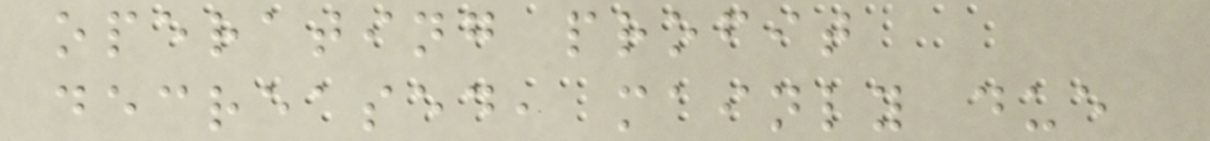operating profit
decreased, mainly due
